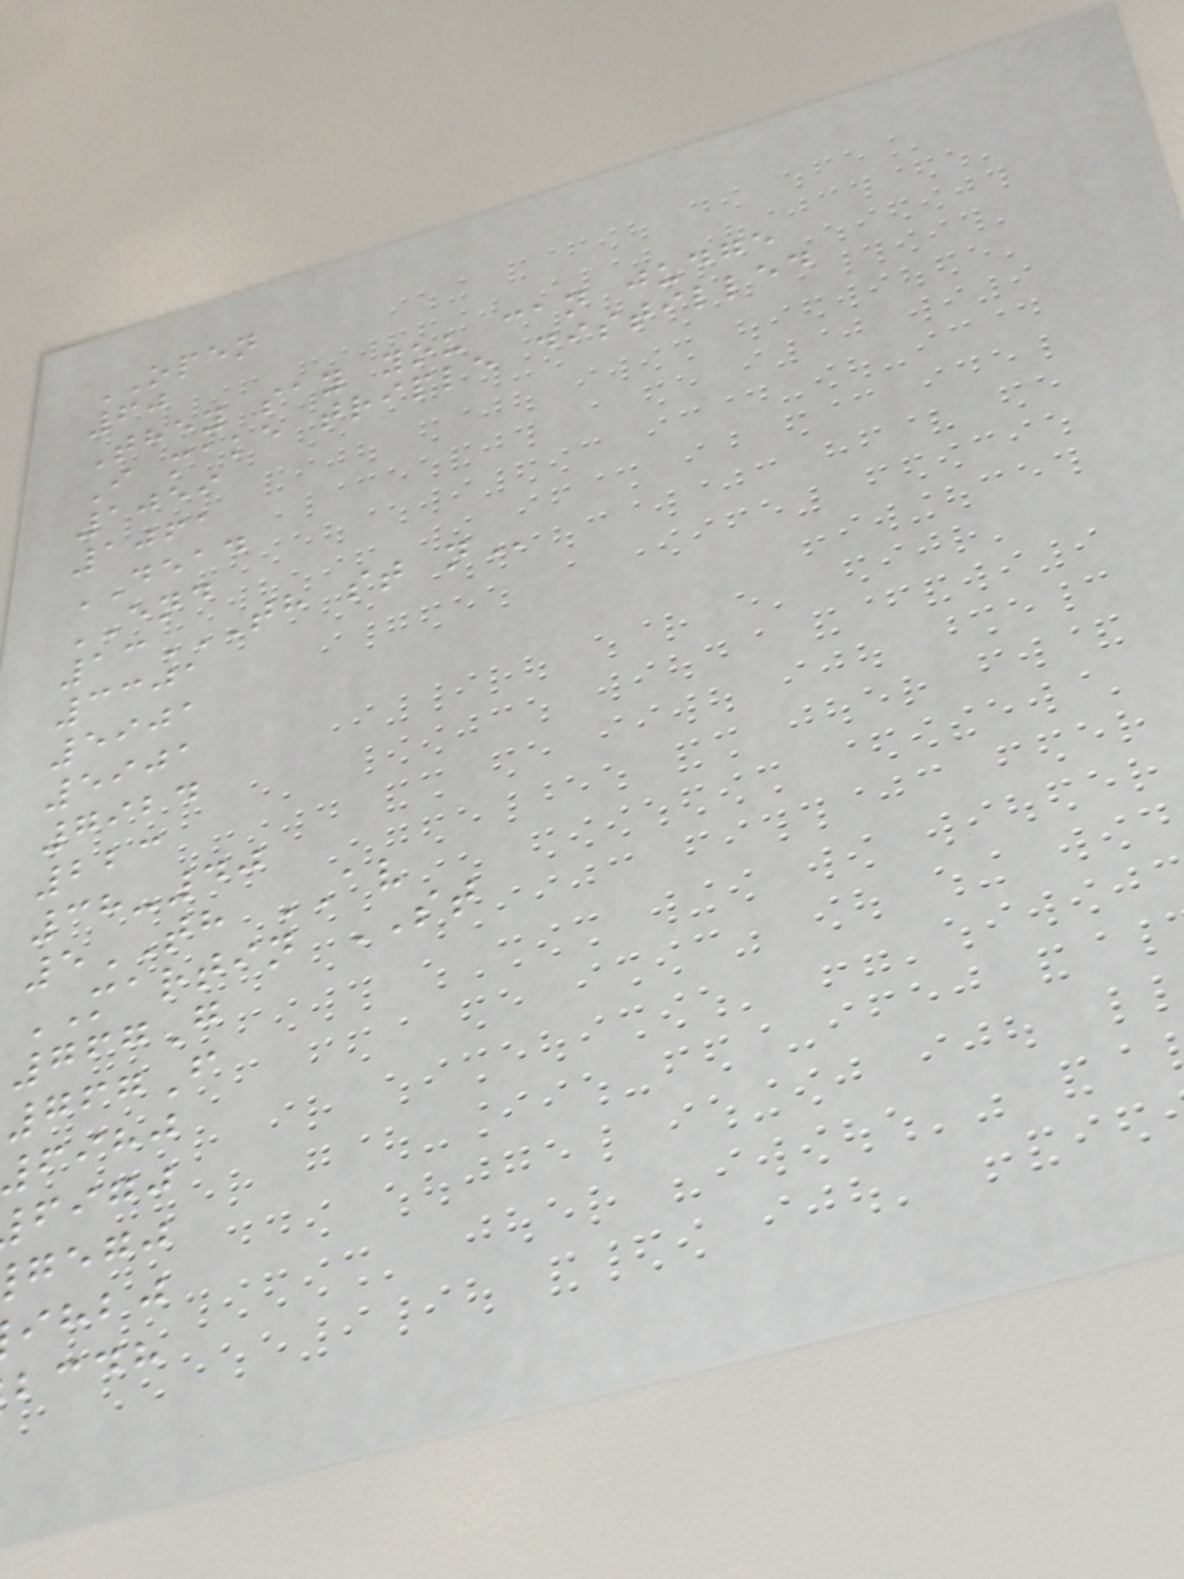OPEN
60
They say you can judge
I make triple distilled
1059
1061
DEAD
END
13TH ST N
3301
5901
5901
7924
223
38-40
5TH AV
MARTIN ST
767G
767F
6980
figj
gegj
ihbj
bcdh
